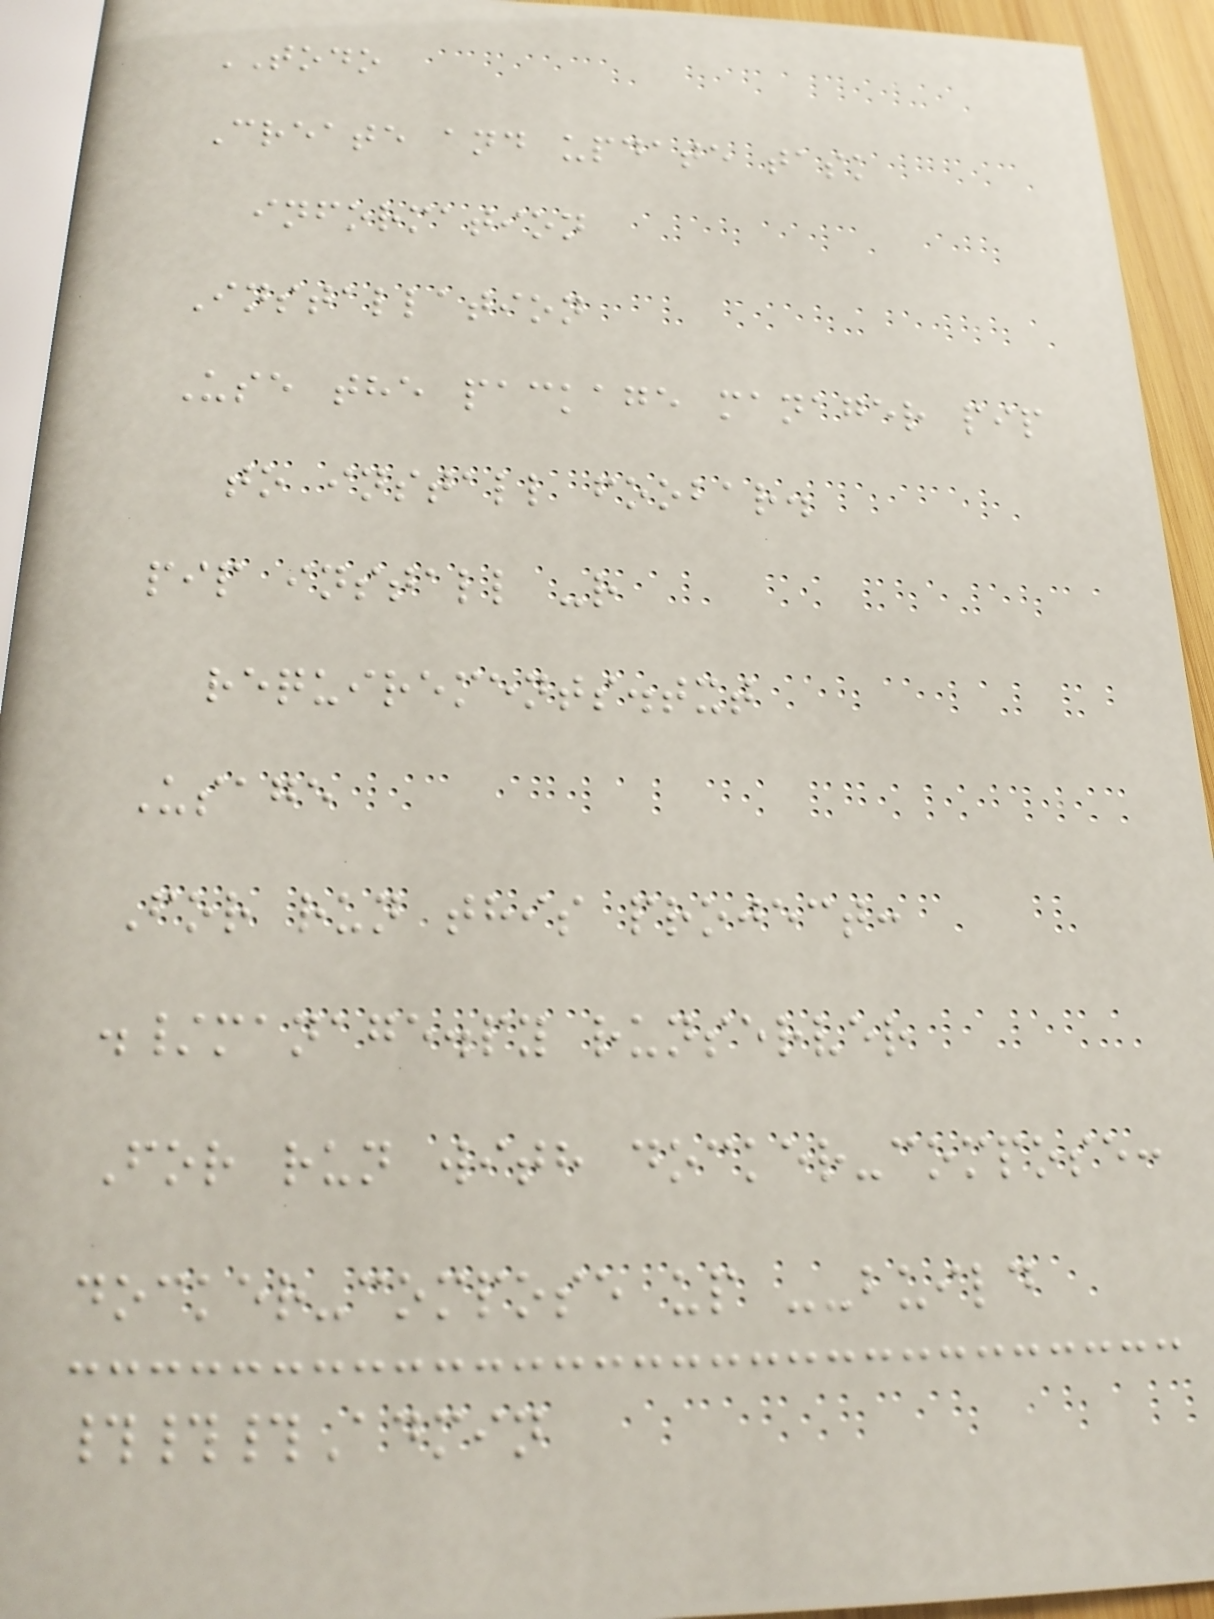TODO
Create and update task
information
Installation
Use the package manager pip
to install foobar.
pip install -r
requirements.txt
Usage
For run this project:
./manage.py runserver
For run with docker-compose:
docker-compose up --build
###Admin
